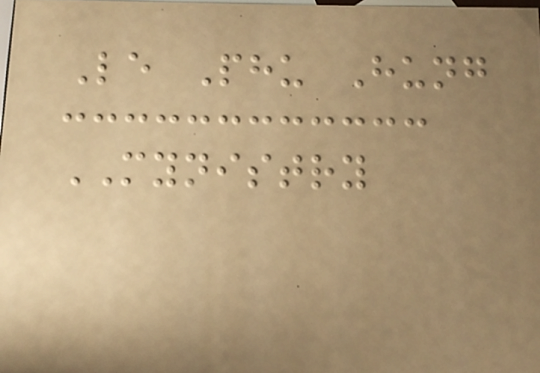Le Phu Hung
MYNISTRY
